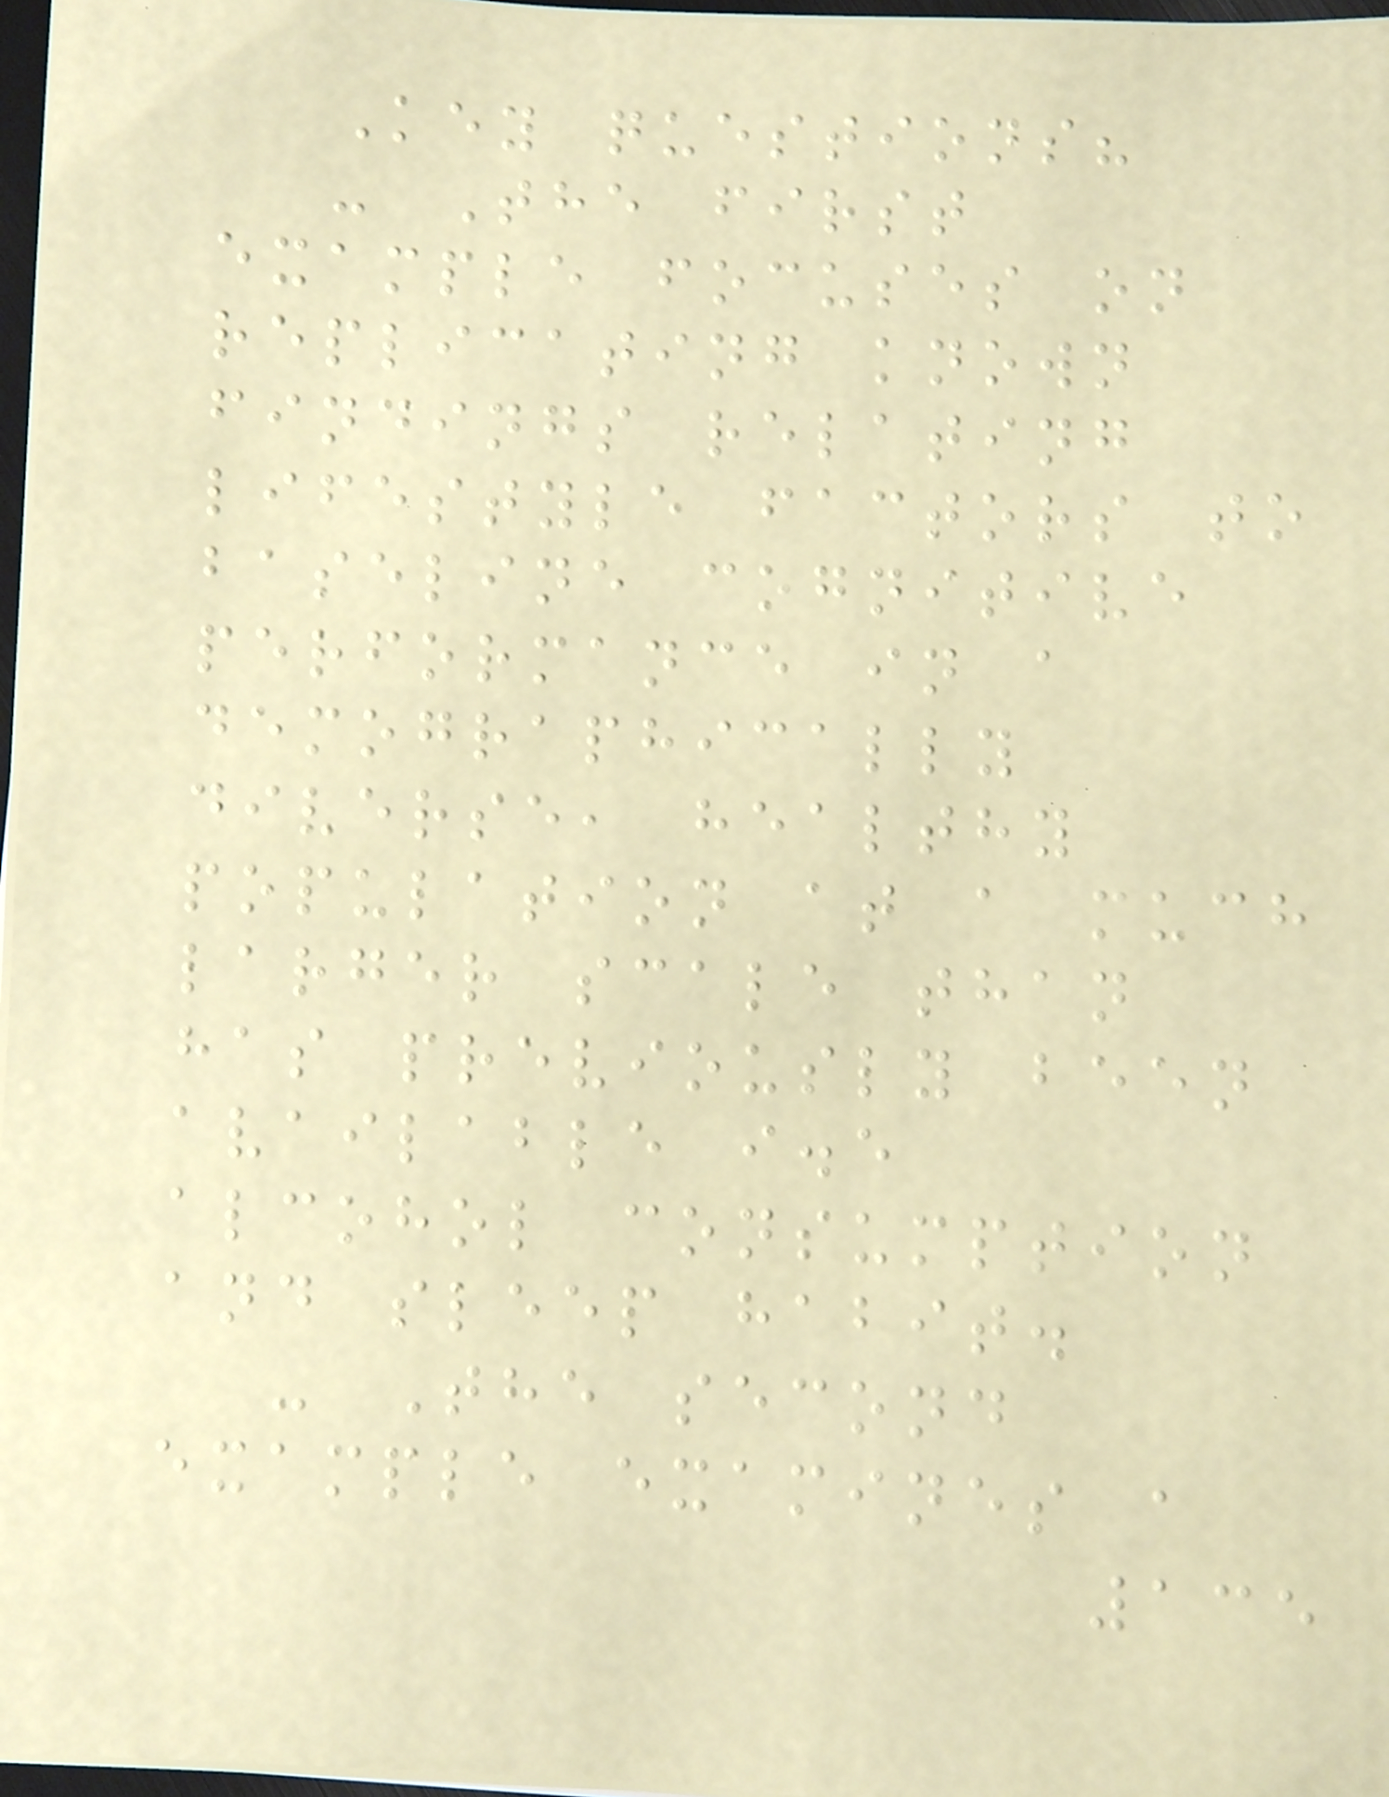Key questions?
- The first
example focuses on
replicating known
findings relating
lifestyle factors to
baseline cognitive
performance in a
demographically
diverse, healthy
population at a much
larger scale than
has previously been
available i.e
alcohol consumption
and sleep habit.
- The second
example examines a
135
